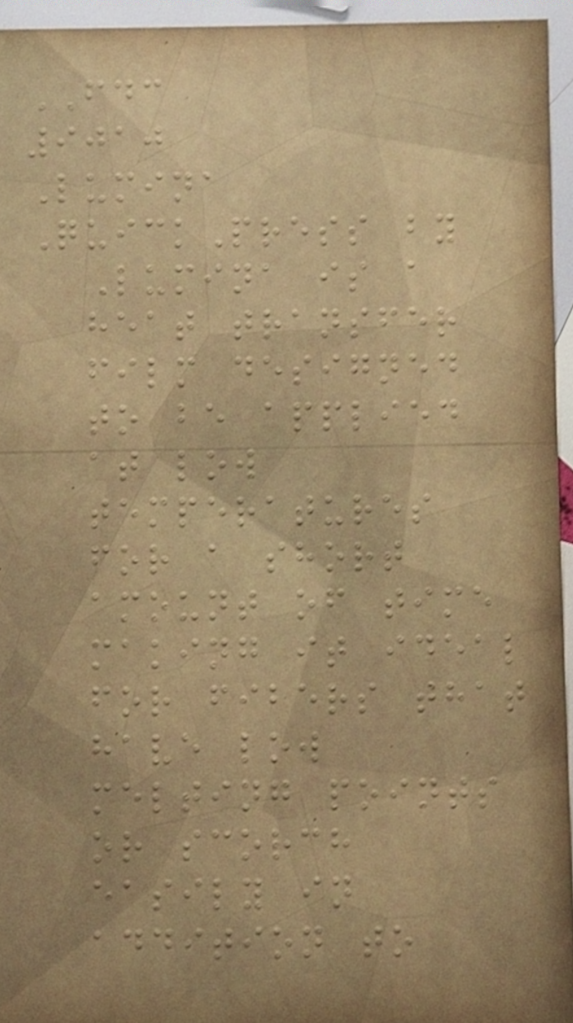FDC
9010
Lumina
QuickPress by
Lumina is a
heat transfer
film designed
to be applied
at low
temperatures
for a short
amount of time
making it ideal
for fibers that
have low
melting points
or scorch
easily in
addition to
